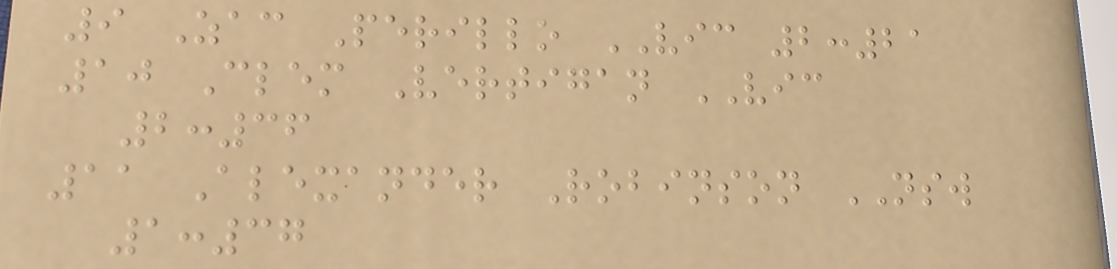9 Zac Perillo VIC 2:21
10 Clem Vertigan VIC
2:36
11 Alexander Robinson NSW
1:37
